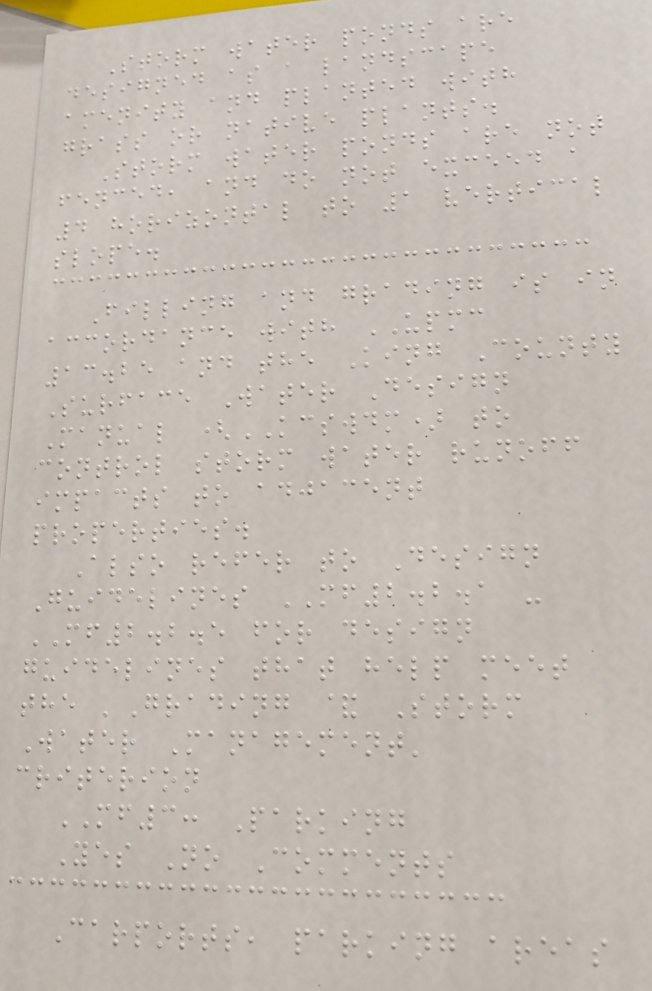Storm water ponds are
designed as a landscape
amenity and planted with
grass or native plants.
Storm water ponds are not
fenced, and do not exceed a
4 horizontal to 1 vertical
slope.
Filling and grading is in
accordance with UPMC
13.25 and the King County
Surface Water Design
Manual (KCSWDM) to
control storm water runoff
impacts to adjacent
properties.
Also refer to Design
Guidelines MF2.2.1 -
MF2.2.5 for design
guidelines that help meet
the 'Grading & Storm
Water Management'
criterion
MF3: Parking
Yes No Comments
Carports, parking areas
